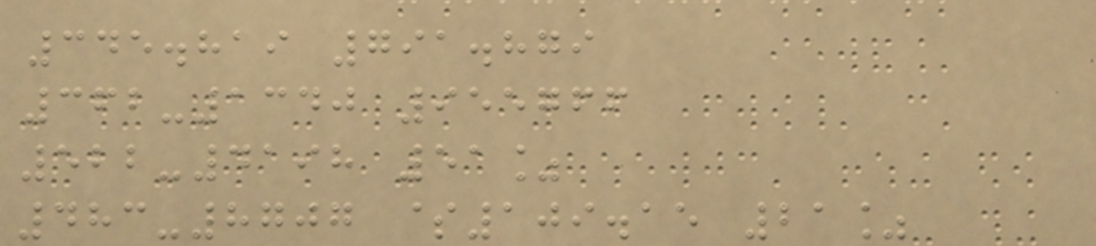345.819 791.879
362-1340 955766
522-4198 51%
483-8707 $109.15 21%
